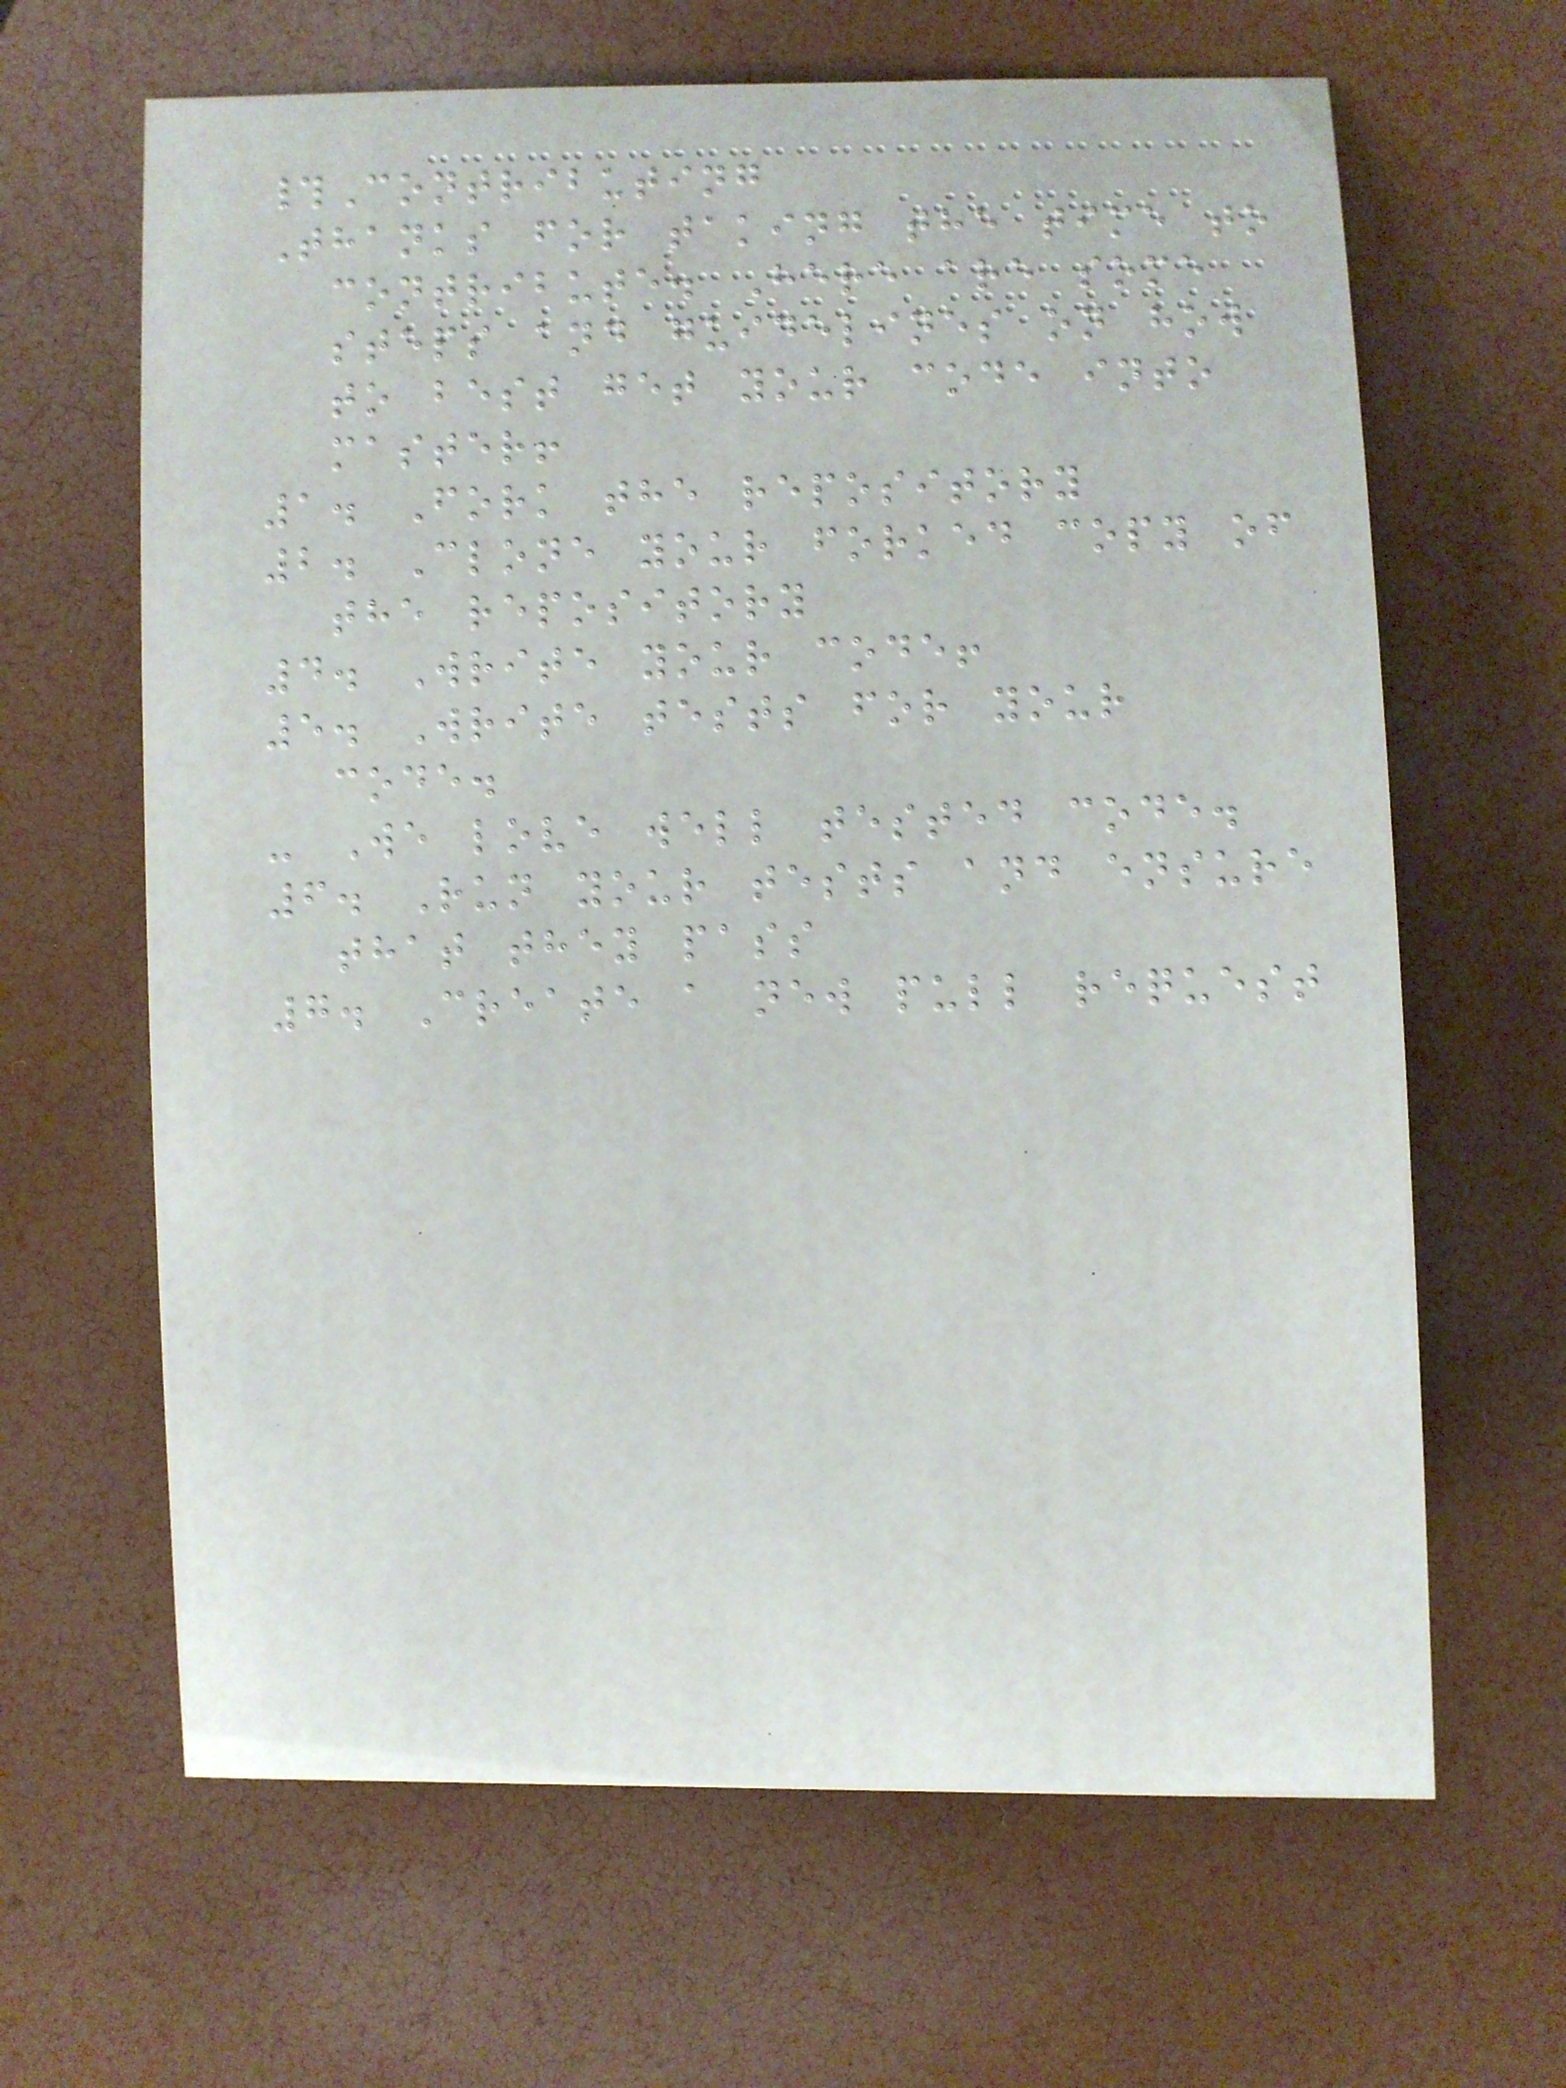#Contributing
Thanks for taking the time to
contribute. Here are some
steps and guidelines on how
to best get your code into
master!
1. Fork the repository
2. Clone your forked copy of
the repository
4. Write your code!
5. Write tests for your
code.
- We love well tested code.
6. Run your tests and ensure
that they pass
7. Create a new pull request
